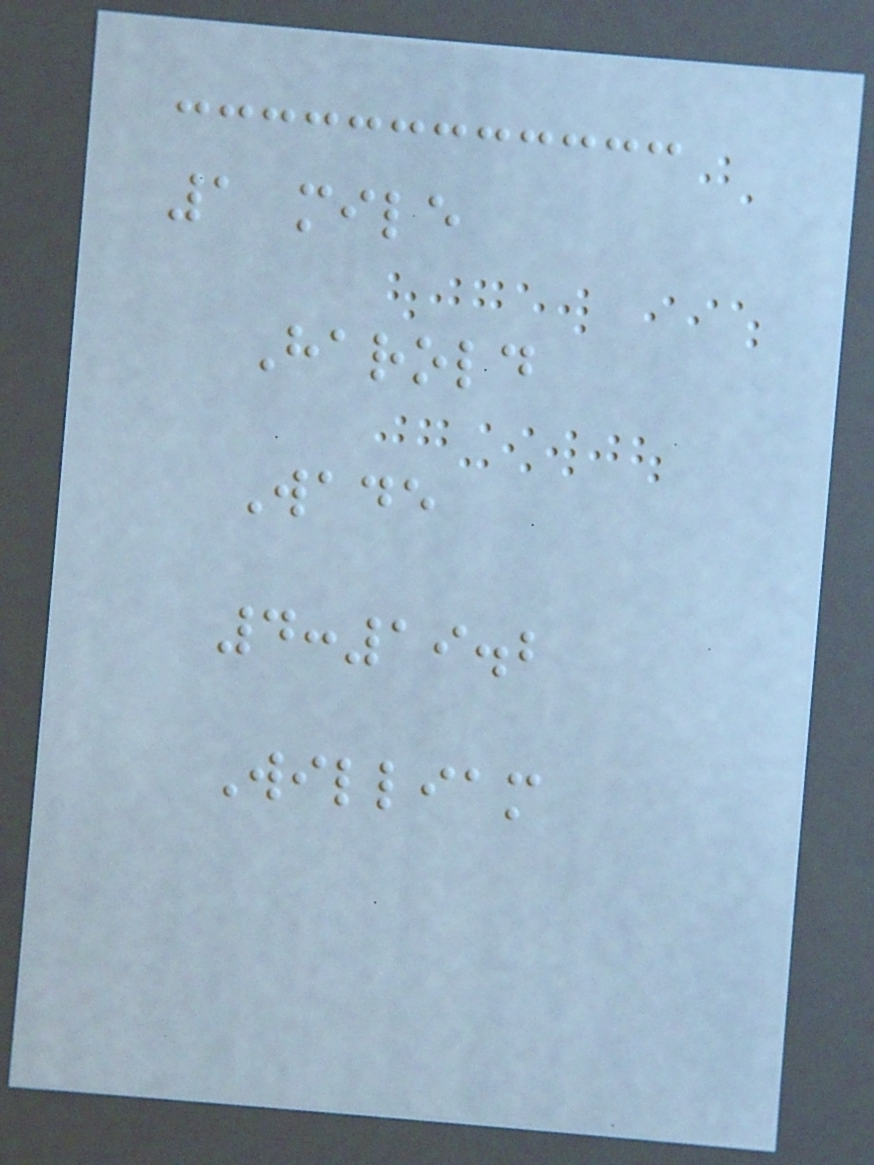1 mile
Harold
Wade
4:19.2
William
